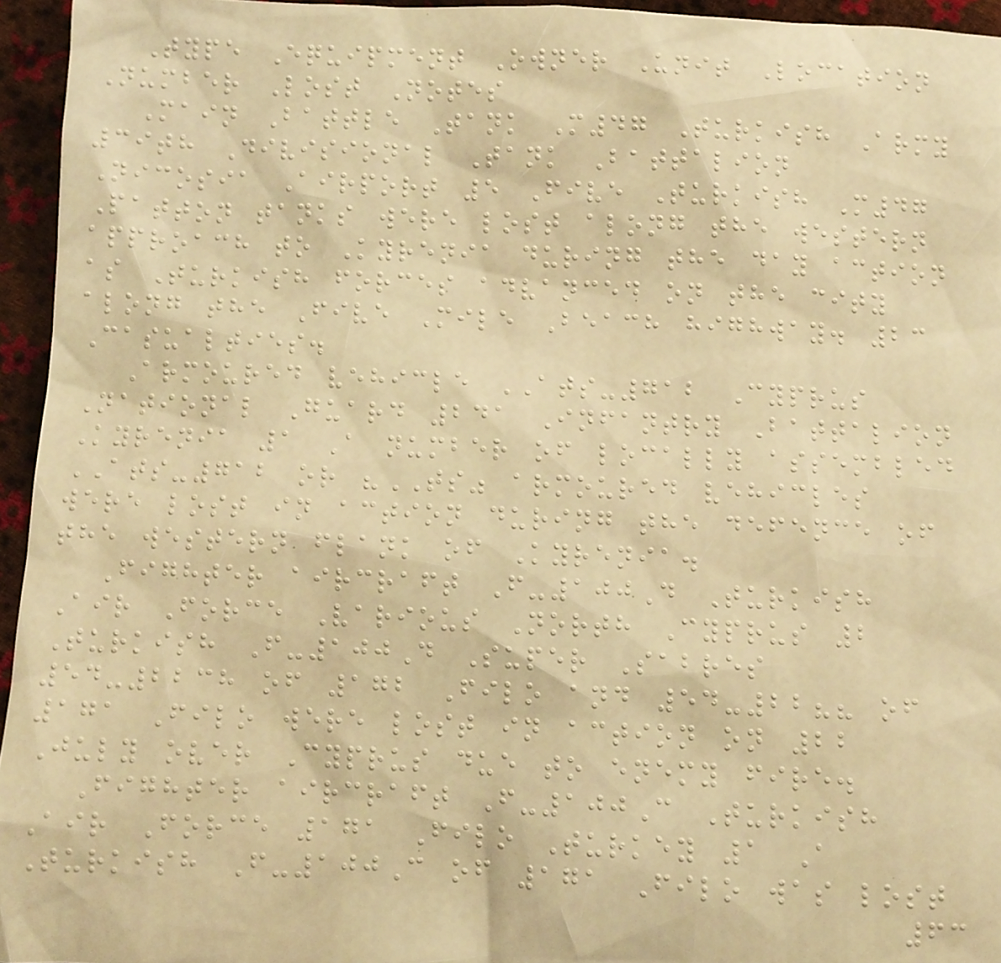Type Equipment Owner Unit Location
Number Lost Notes
Main Battle Tank M47 Turkish Army
39th Divisional Tank Battalion
Nicosia Airport 5 Five Turkish M47
Patton tanks were lost along the western
approach to Kyrenia during the day action
as Turkish forces advanced on the city
along the Five Mile Beach highway. 23
Casualties.
Armoured vehicle ATS-712 Cyprus
National Guard 241 Infantry Battalion
Kyrenia 1 A number of locally assembled
ATS-712 or "TS" armoured vehicles
were lost in action during the defence of
the western flank of Kyrenia.
Fighter aircraft F-100D Turkish
Air Force Various North Cyprus 2
Turkish F-100D Super Sabres
54-2238 of 172 Filo and 54-22?? of
171 Filo were lost in action on 22
July over Cyprus due to enemy fire.
Fighter aircraft F-100C Turkish
Air Force 171 Filo Turkey 1 A
Turkish F-100C of 171 Filo was lost
63
